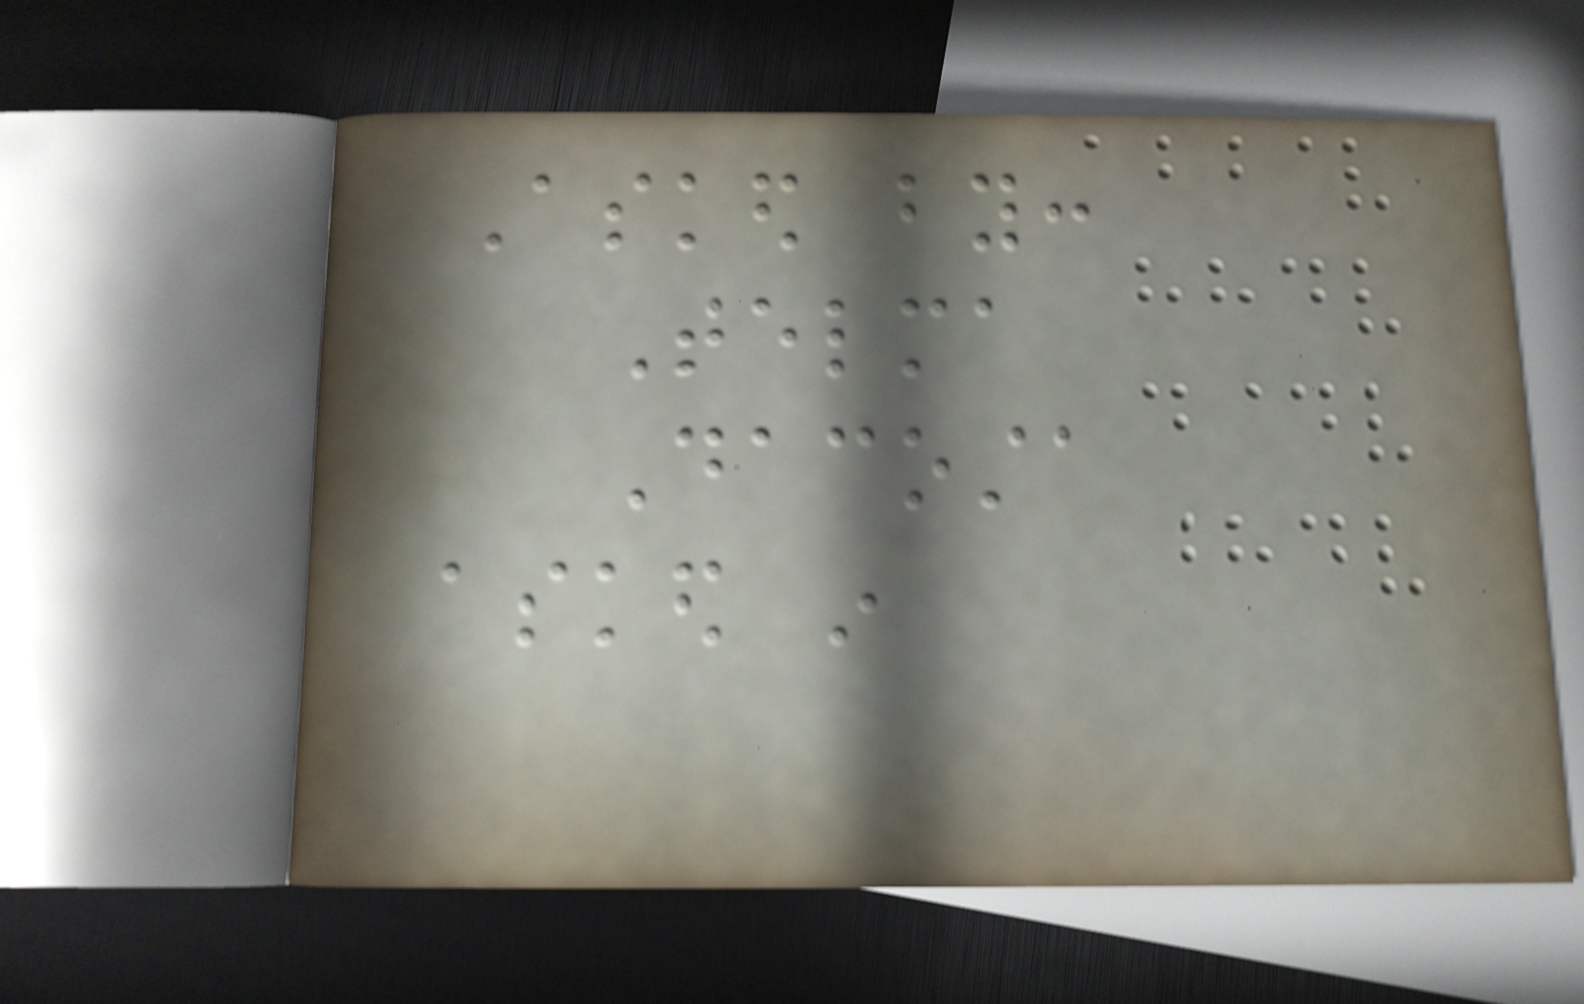Asked by:
Telma
Dacosta
asked in
